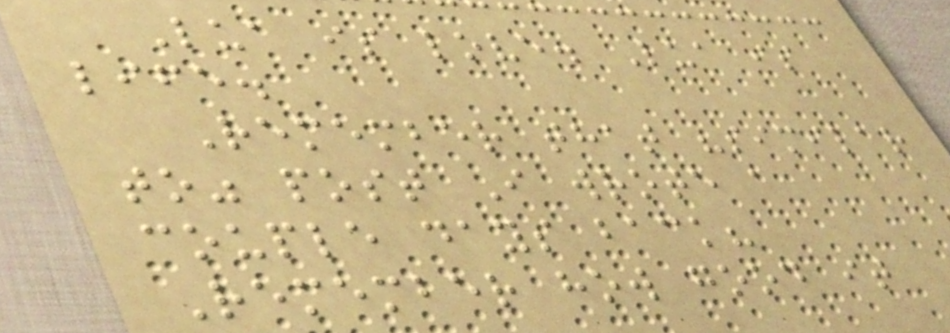Lua is love. Lua is
life.
Remember that "similar
to" post I wrote a
couple days back?
Remember how good it
